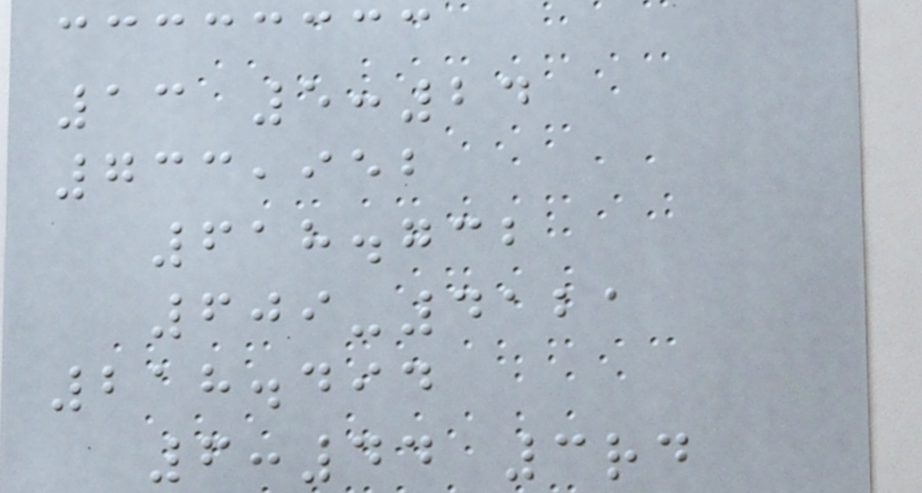13 5:24
733,952
618.732
609-4121
218.494
6:44 3rd
